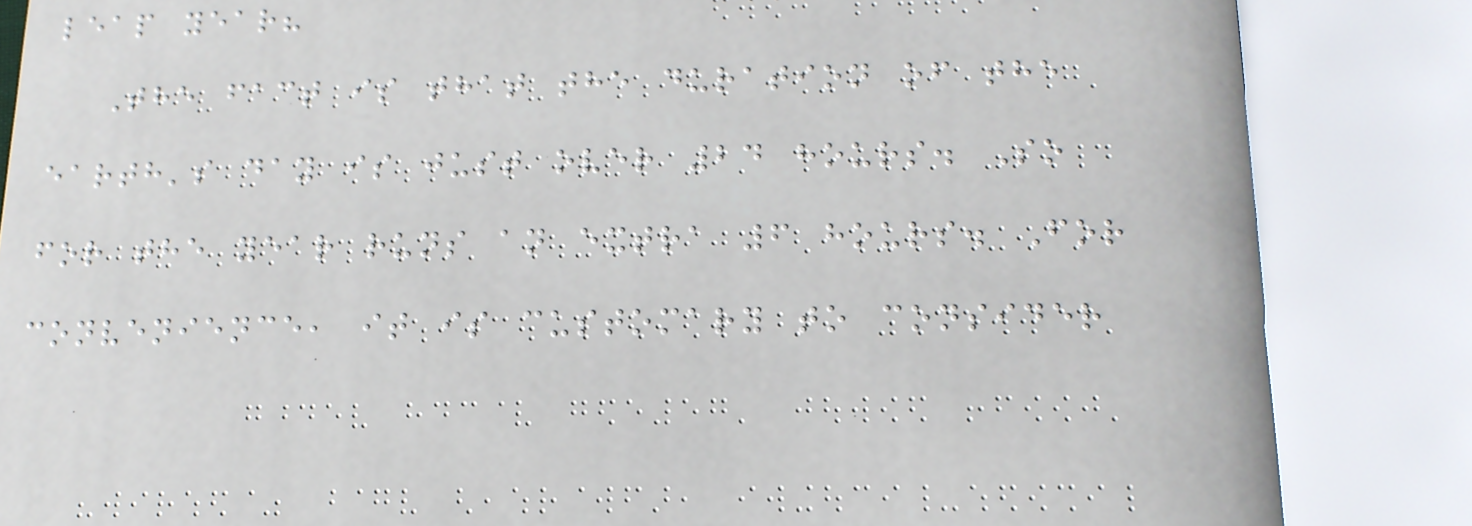leap year?
The fact is that the duration of the
earth's day is just over 24 hours. So
for the year runs an extra 6 hours. For
convenience, it is customary to consider
